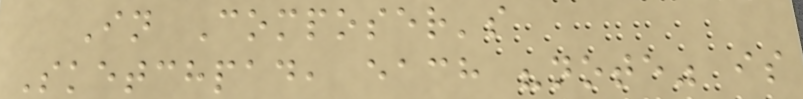In Composer's
Sketchpad, each "note" is
